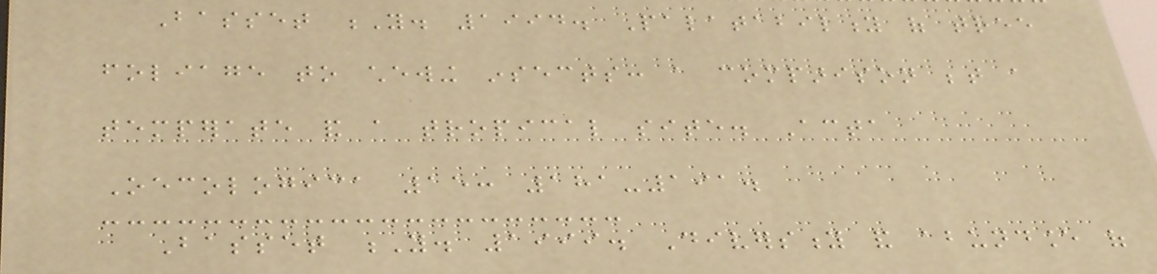Basset Y. 1994. Palatability of tree
foliage to chewing insects: a comparison between a
temperate and a tropical site. Acta
Oecologica 15: 181-191.
Basset Y. 1999. Diversity and abundance of
